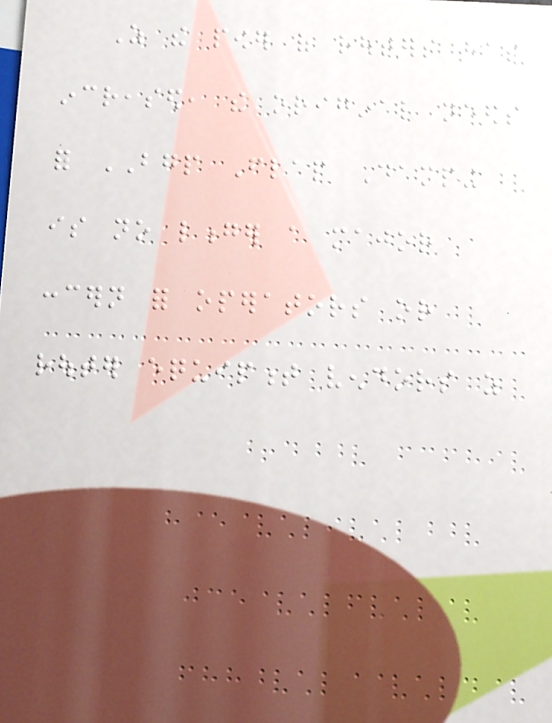As the power of routers has
increased, the original needs
for BGP Flap Damping
is no longer a major
concern for operators or
router equipment vendors as
